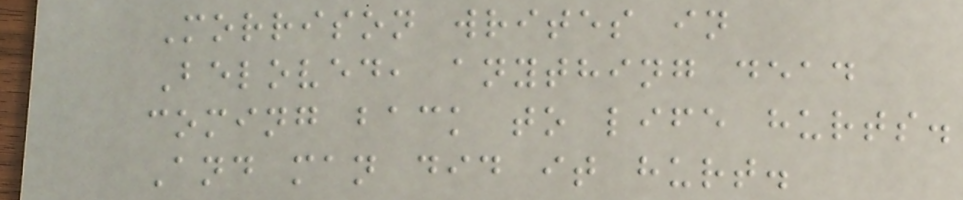Morrison writes in
Beloved, anything dead
coming back to life hurts.
And man did it hurt.
